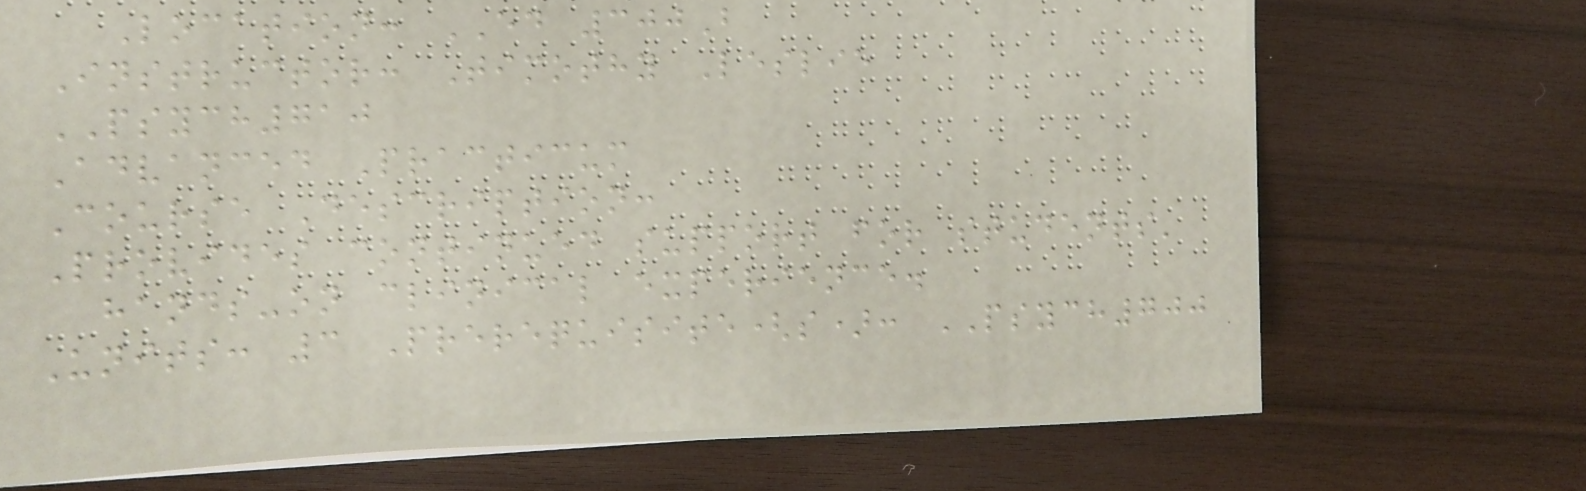Location: ED 300B
Instructor: Timothy Leslie
PSYCH710
Advanced Practicum
Course Description:
Provides continued support for students'
hands-on clinical experience.
Units: 3 Prerequisite(s): PSYCH700
